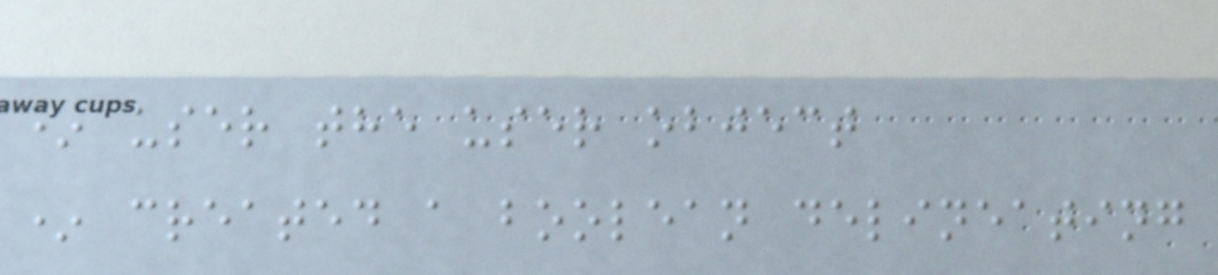* user the user object
* created a boolean delineating
